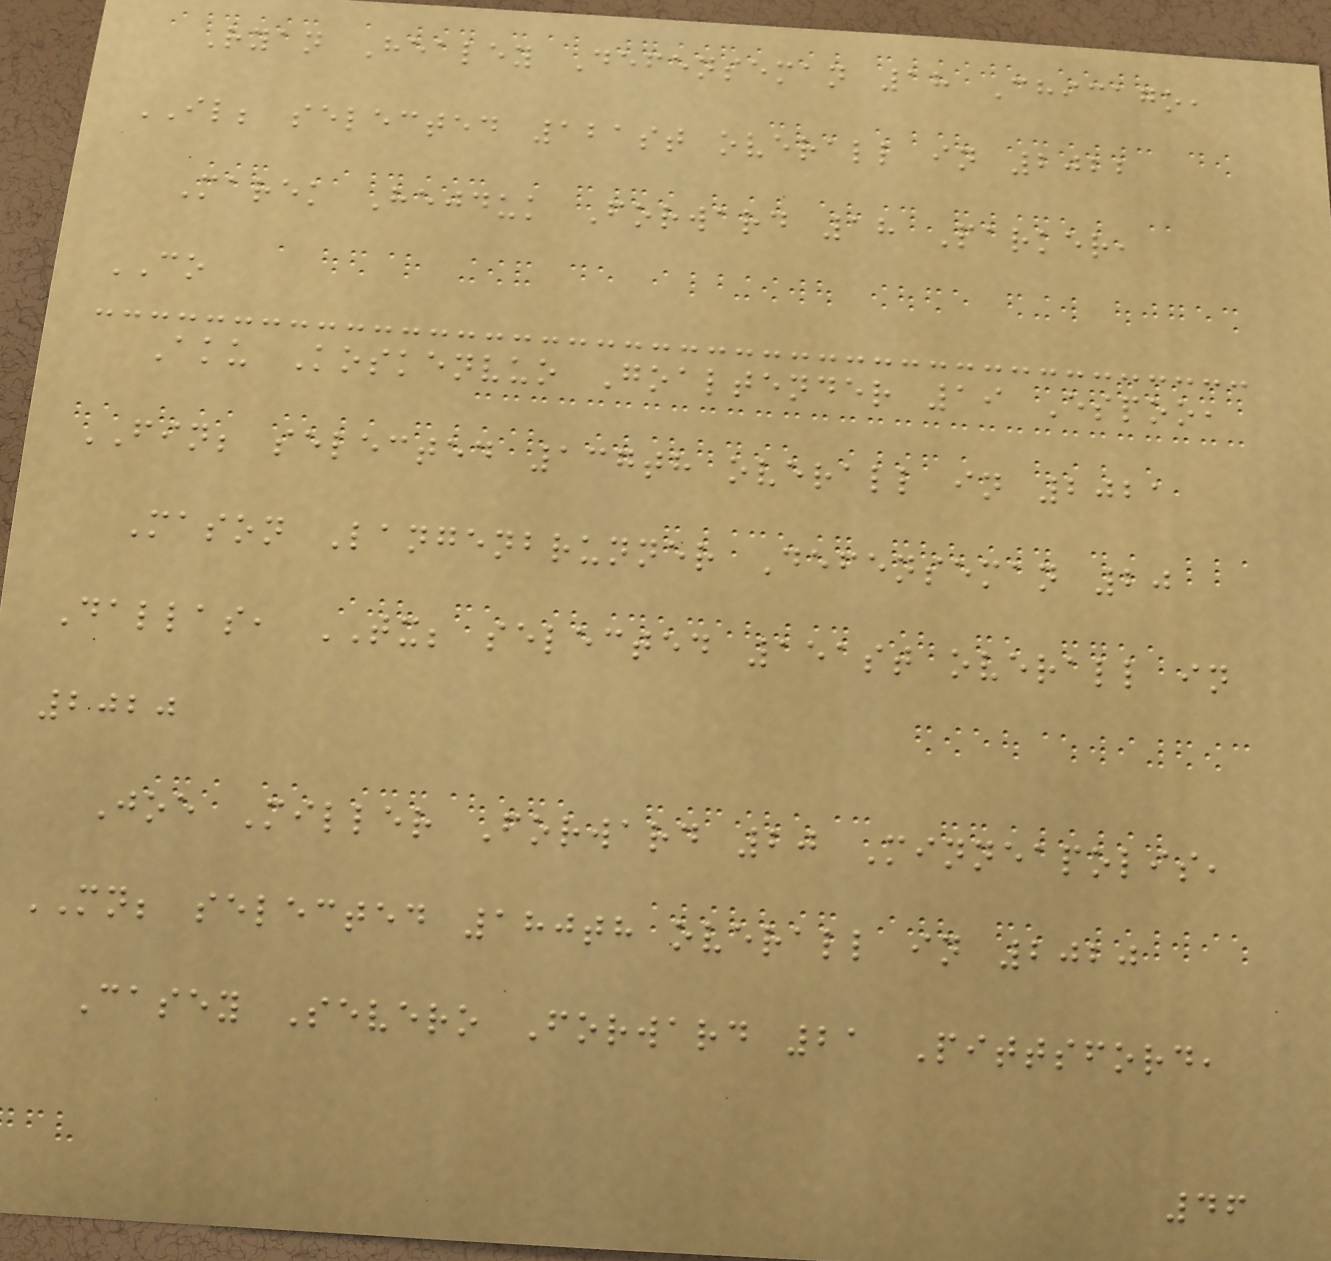Ryan Healey Defenseman 18 Chicago,
IL; selected 121st overall in 2022
Marek Hejduk Forward 18 Parker,
CO
Aku Koskenvuo Goaltender 19 Espoo,
FIN; selected 137th overall in 2021
Mason Langenbrunner Defenseman 20
Dallas, TX; selected 151st overall in
2020
Joe Miller Forward 20 Minneapolis,
MN; selected 180th overall in 2020
Casey Severo Forward 21 Pittsford,
46
